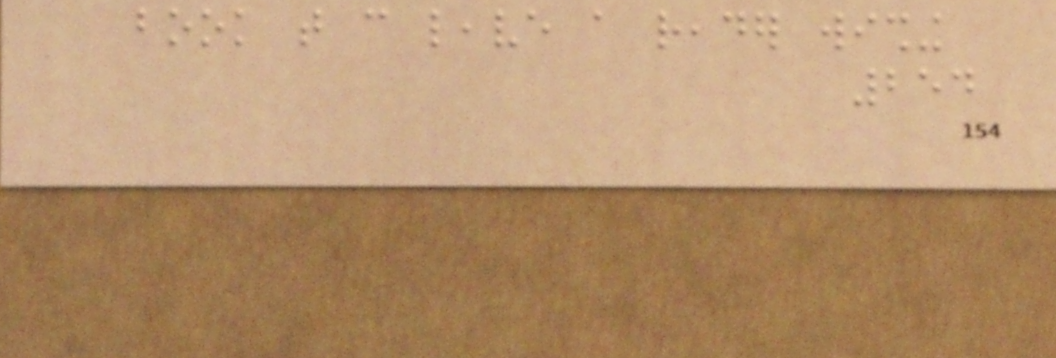book that can leave a reader wishing
254
